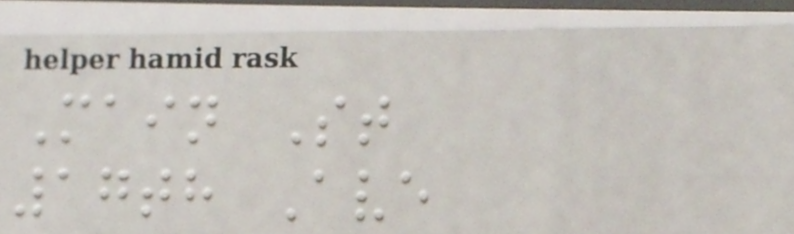Main St
17th Ave
